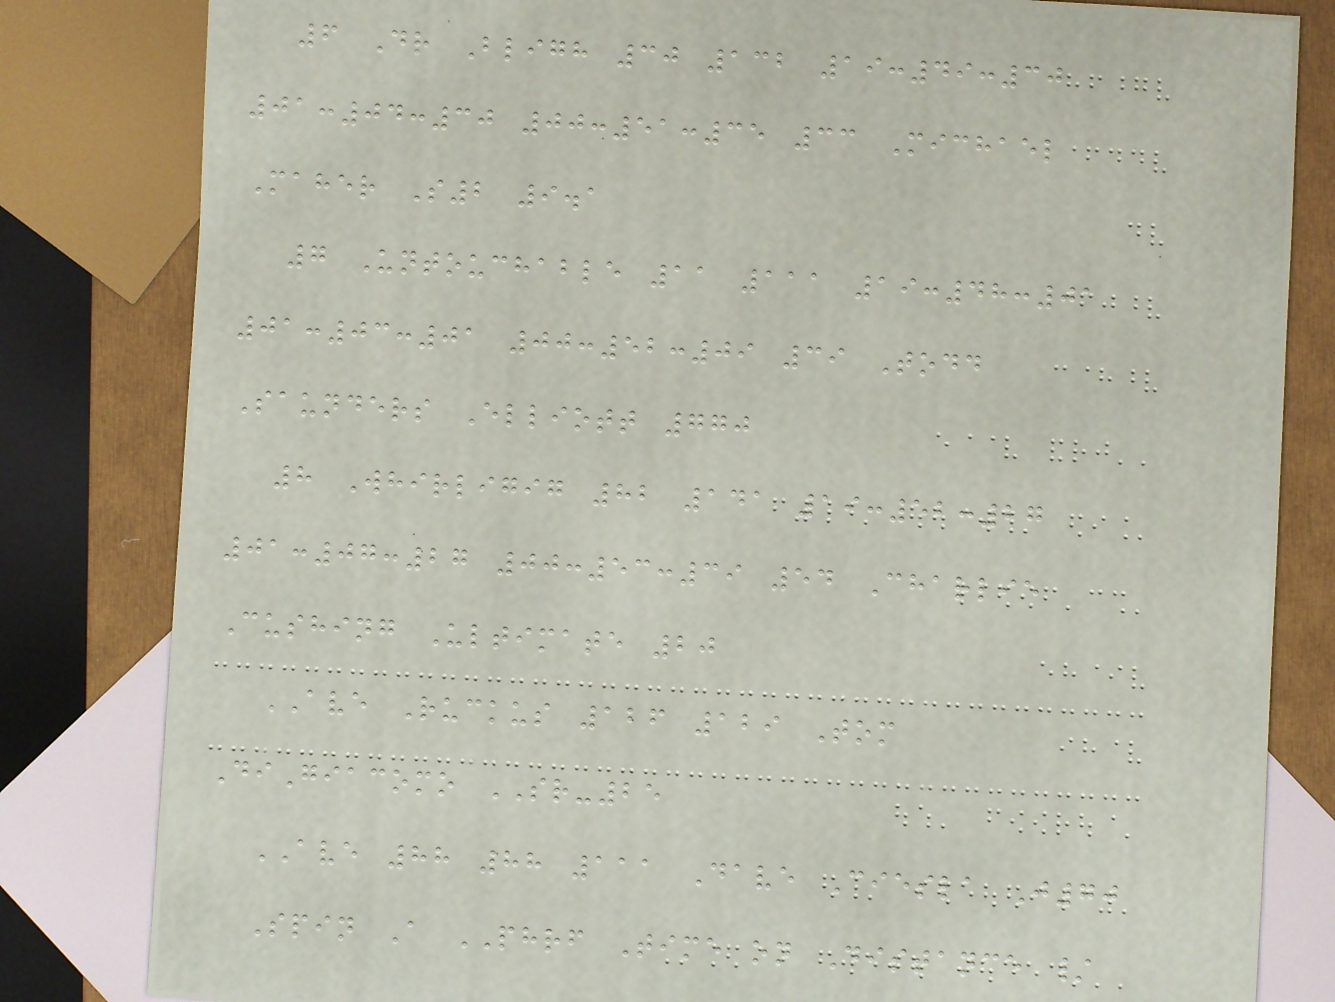6 Dr Bligh 30 132 19:49:30
01:04:30 00:51:35 33 Michael
Maher S2 9.1
7 Untouchable 11 111 19:48:01
01:03:01 00:52:09 39 Todd
Saunders Elliott 770
8 Whirligig 82 141 19:52:27
01:07:27 00:53:39 54 Charlie
Cushing Ultimate 20
AVE Ruckus 126 129 Tom
DiGiacomo SR-25
AVE 88 88 111 Dave Ciesla J70
Spin A PHRF Time on Distance /
